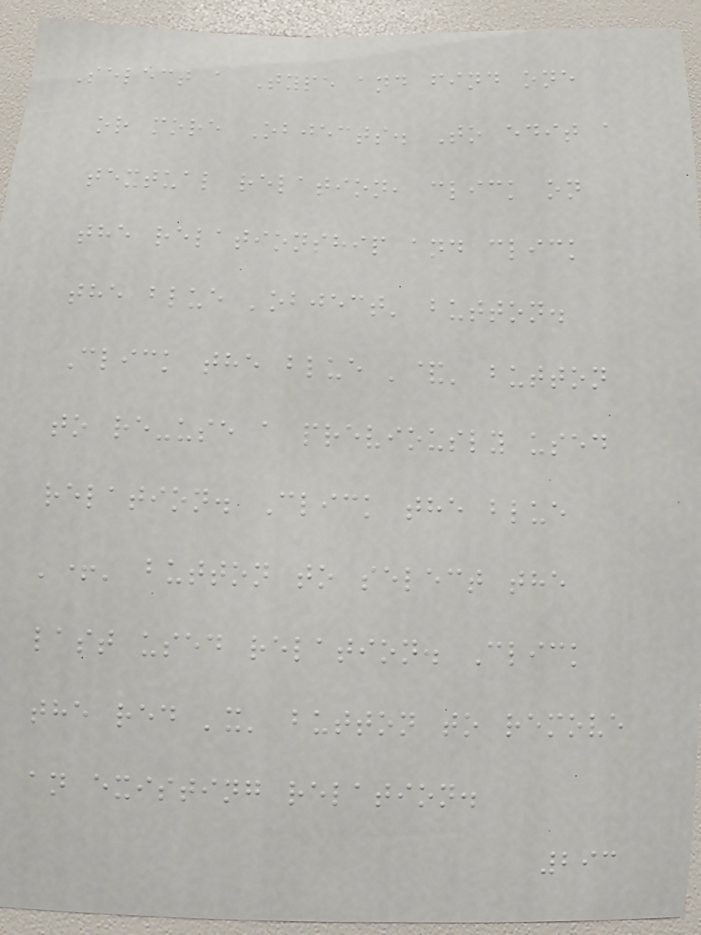Select a Type and find one
or more Objects. To edit a
textual relation, click on
the relationship and click
the blue 'object' button.
Click the blue '&' button
to re-use a previously used
relation. Click the blue
'+' button to select the
last used relation. Click
the red 'x' button to remove
an existing relation.
293
